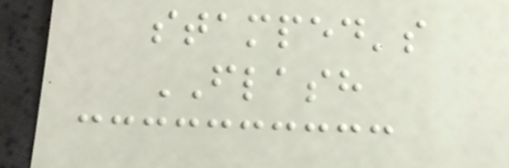stamped's
FLASH
